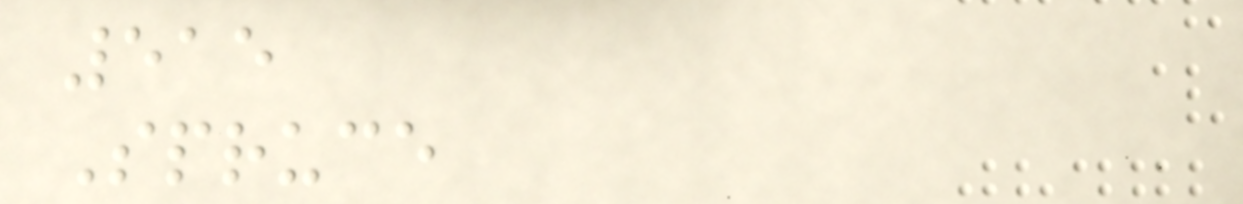515
Spruce
